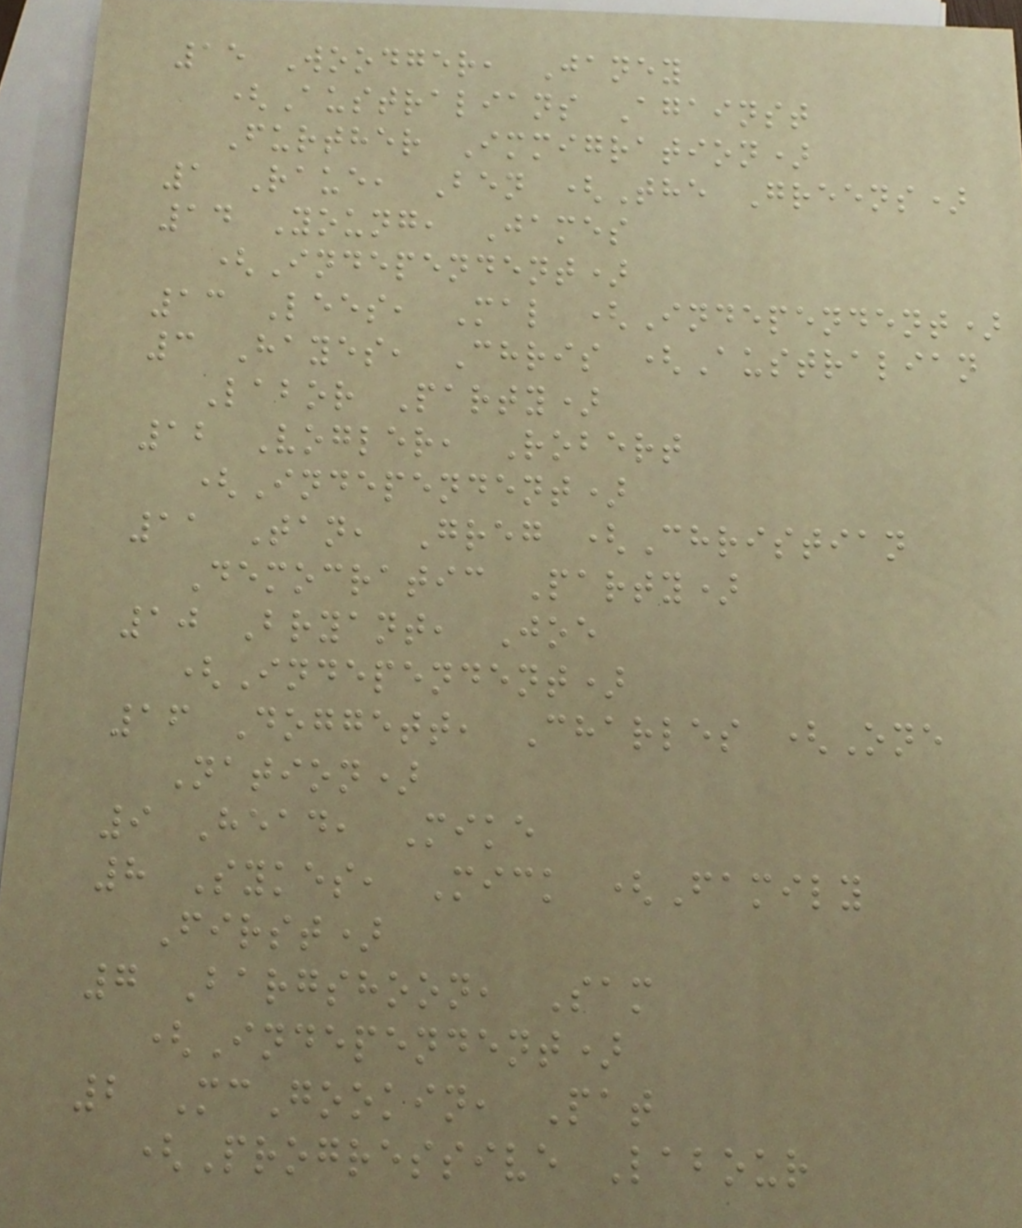15 Woodger, Janey
(Australians Against
Further Immigration)
1 Raue, Ben (The Greens)
14 Young, James
(Independent)
13 Lees, Mal (Independent)
3 Hayes, Chris (Australian
Labor Party)
12 Vogler, Robert
(Independent)
11 Tan, Greg (Christian
Democratic Party)
10 Bryant, Joe
(Independent)
16 Doggett, Charles (One
Nation)
9 Head, Mike
8 Sykes, Mick (Family
First)
7 Bargshoon, Sam
(Independent)
2 McGookin, Pat
(Progressive Labour
